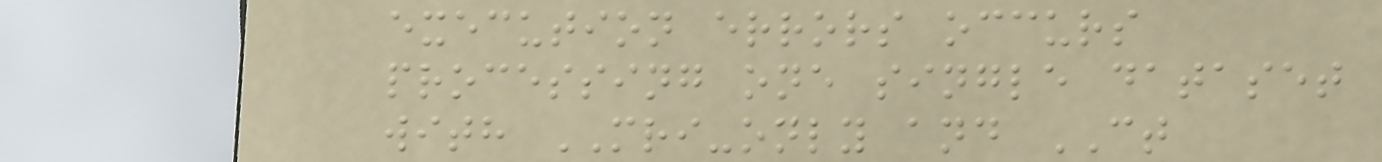execution errors occurs
processing one single dataset
with MRI-only and CT
